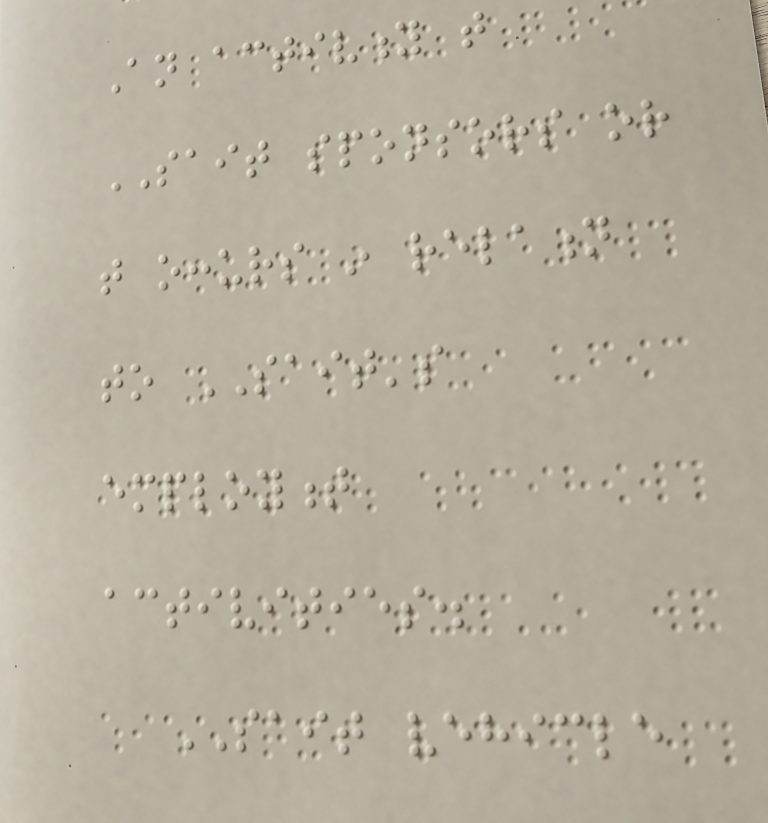An activity that
SAIT sponsors or
that occurs in relation
to SAIT's
employment
activities.
SAIT vehicle
